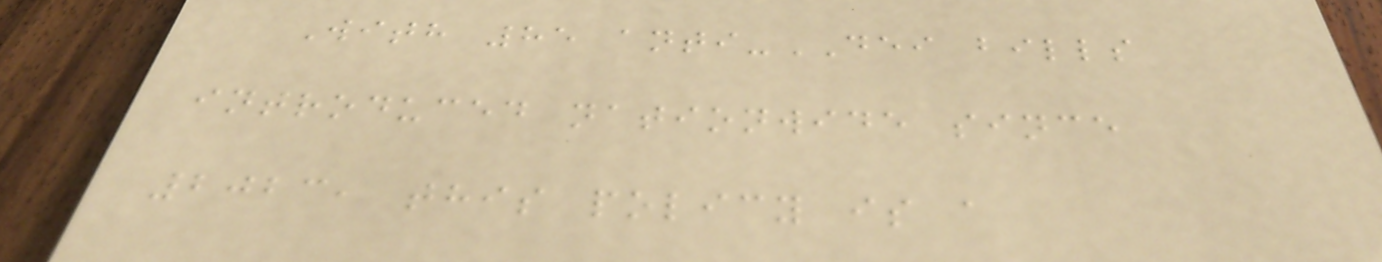With 85 anti-DEI bills
introduced nationwide since
2023, this policy is a
